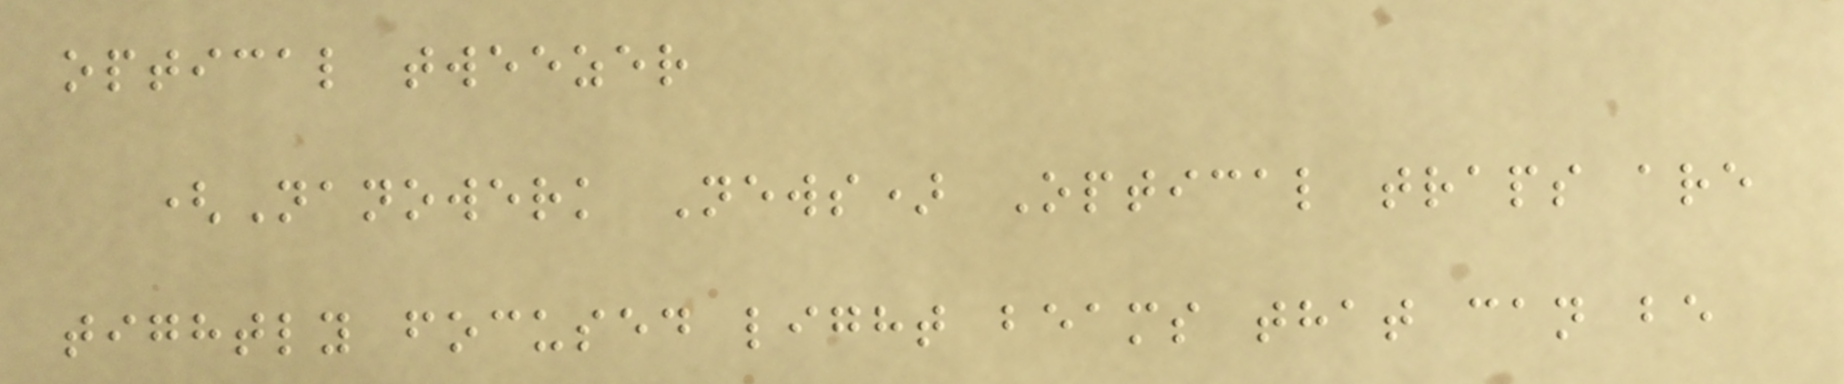optical tweezer
(Nanowerk News) Optical traps are
tightly focused light beams that can be
